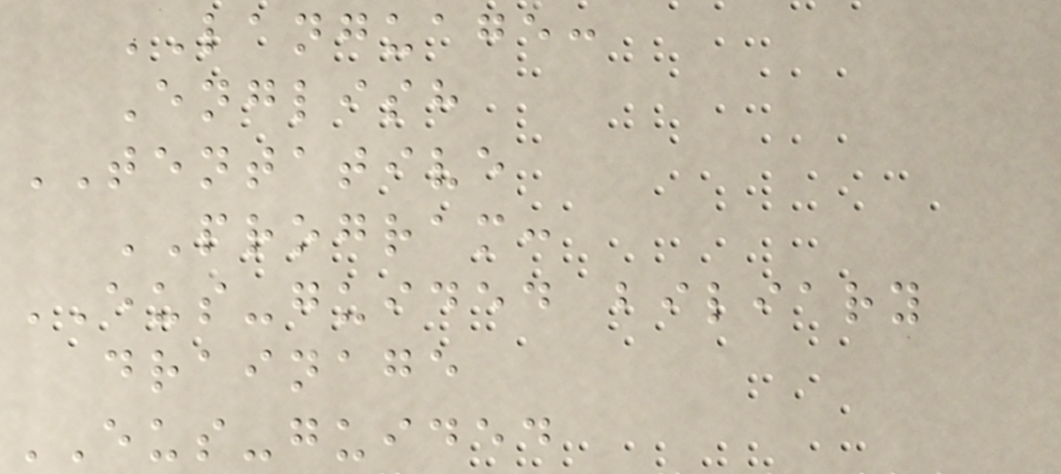LANGUAGE:
English
TENTATIVE
PROGRAM:
EUS-guided biliary
drainage
EUS-guided
